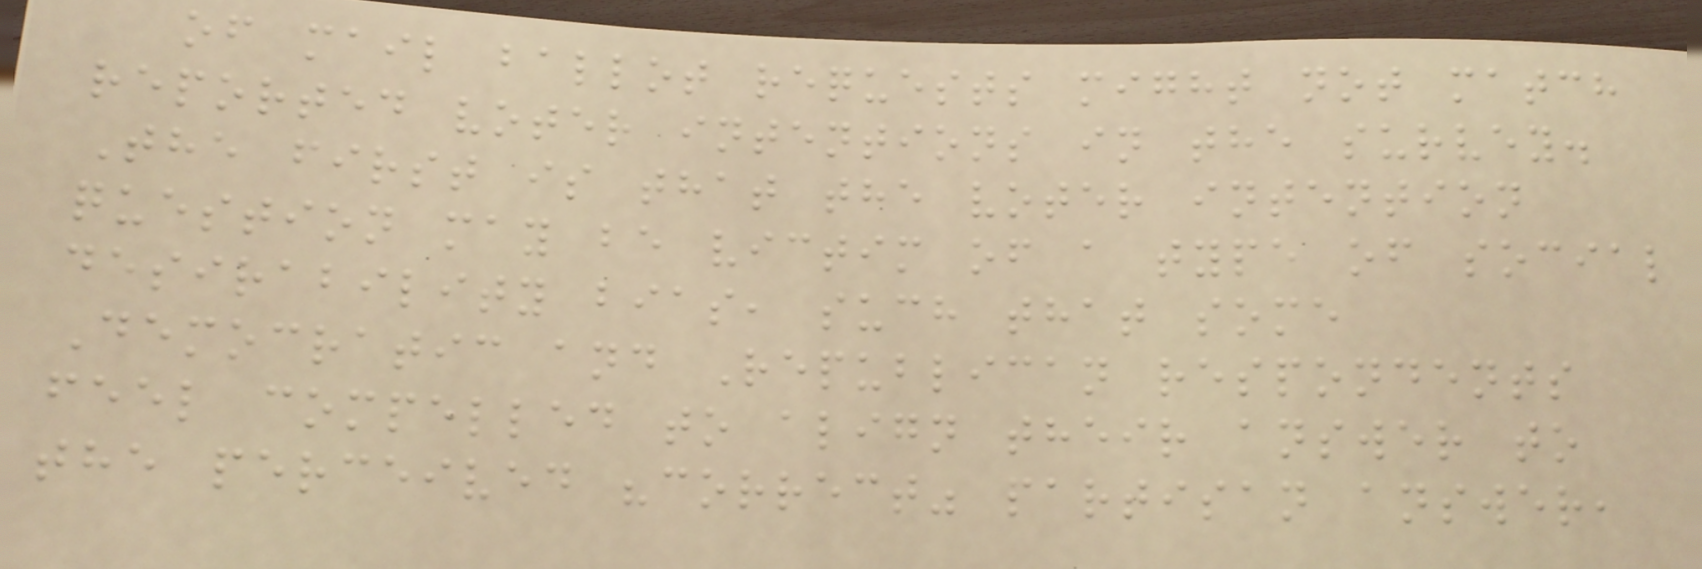of mail ballot requests might not match
reported voter intentions in the survey.
The first is that the voter intention
question may be victim of a type of social
desirability bias, such that some
Democratic and Republican respondents
feel compelled to align their answer to
the perceived "correct" partisan answer,
